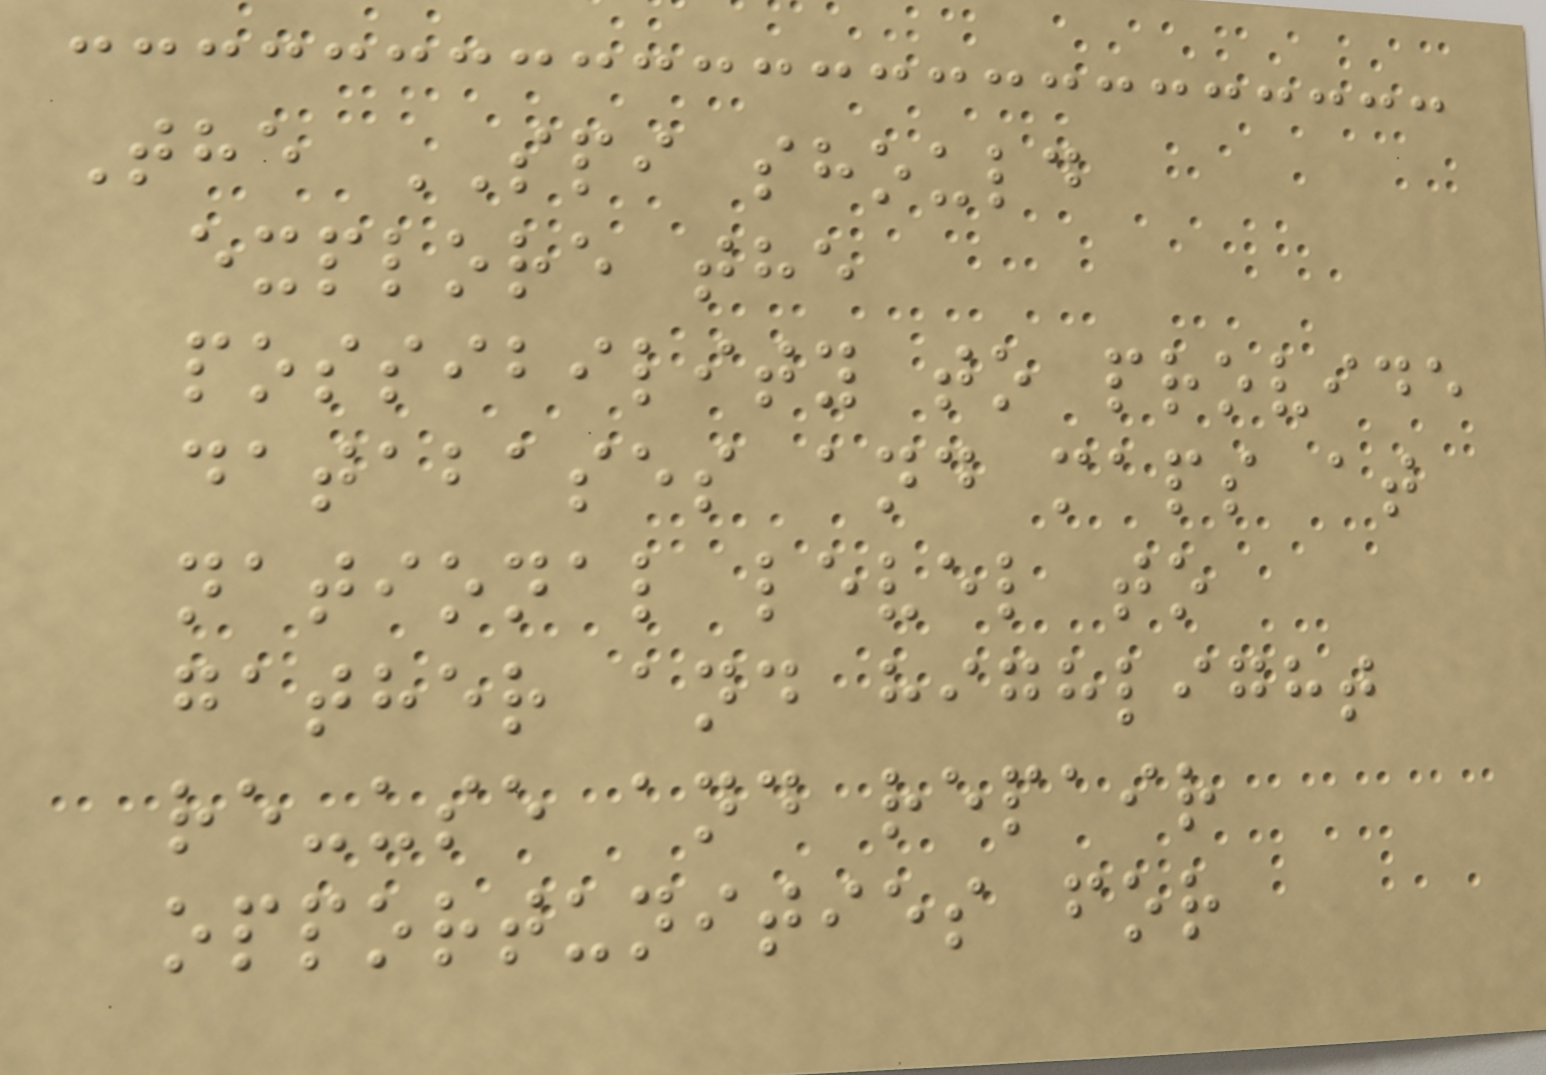The SPI should
explore the
possibility to provide
databases and maps at
national level to
gather and highlight
re-use and repair
opportunities for
